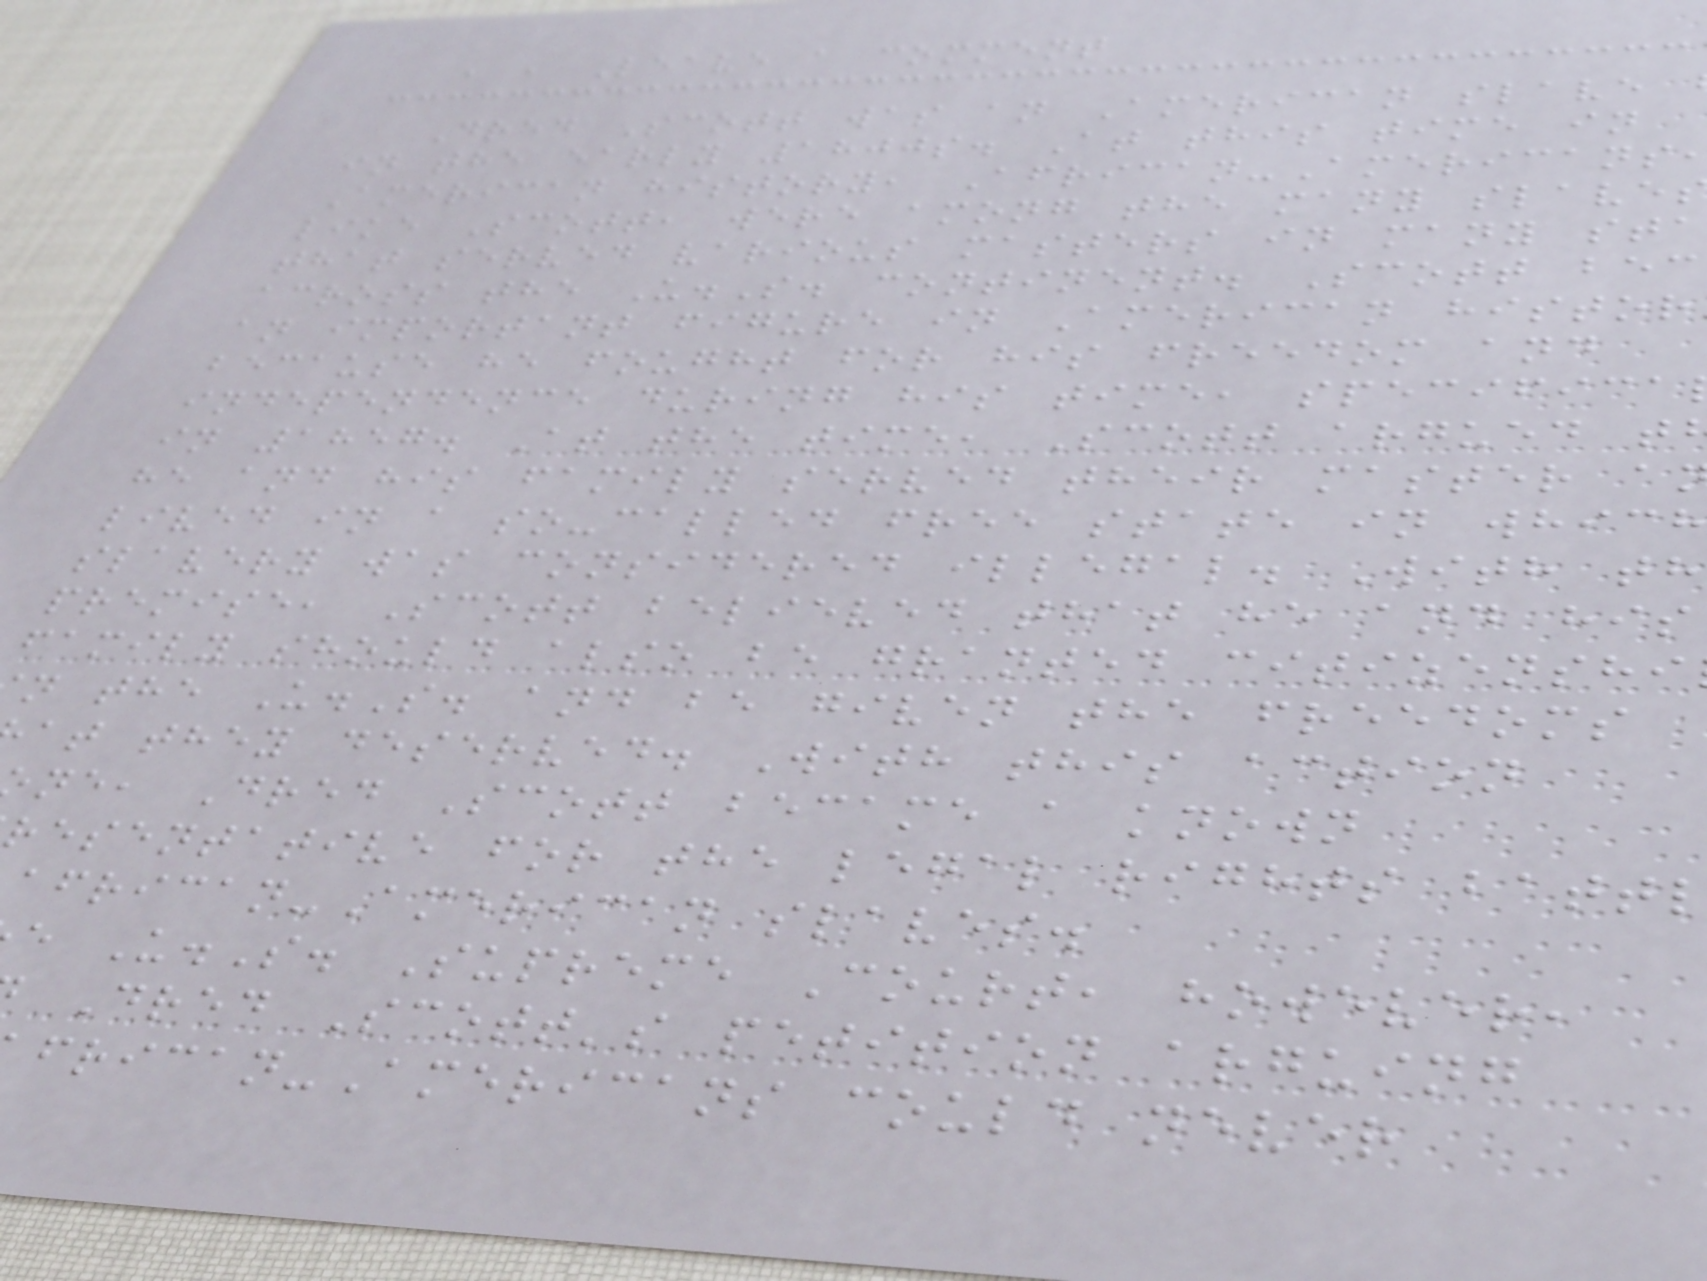, , Leave a comment
Dred Scott was an American slave
in the early 1800s. At this time in
American history, African-Americans
like Scott, were among the many slave
that served various masters in many sta
across the U.S. continent. Scott bec
an important figure in American histor
because he fought for his freedom and
independence during his time, specifica
in 1857. At the time, Scott argued t
he and his family served their master a
lived in a so-called free state in which
slavery was considered illegal. With th
premise, Scott believed that he and his
family should also be granted citizenshi
n the U.S. and be given the freedoms
at they deserved. With this action
ne, Dred Scott became a known
resentative for the legal rights batt
frican-American slaves.
e U.S. Supreme Court, however,
Dred Scott's petition arguing
frican-Americans could never
